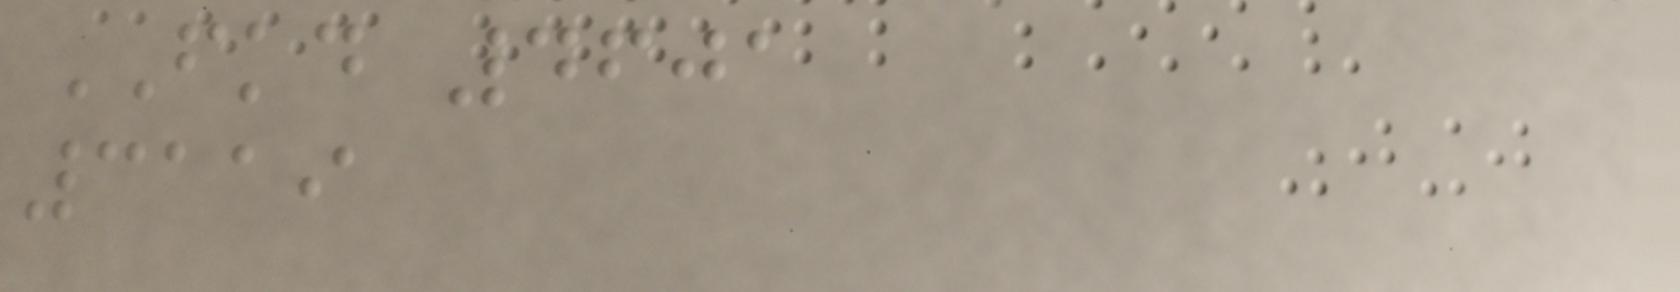FKD 4601
3119
